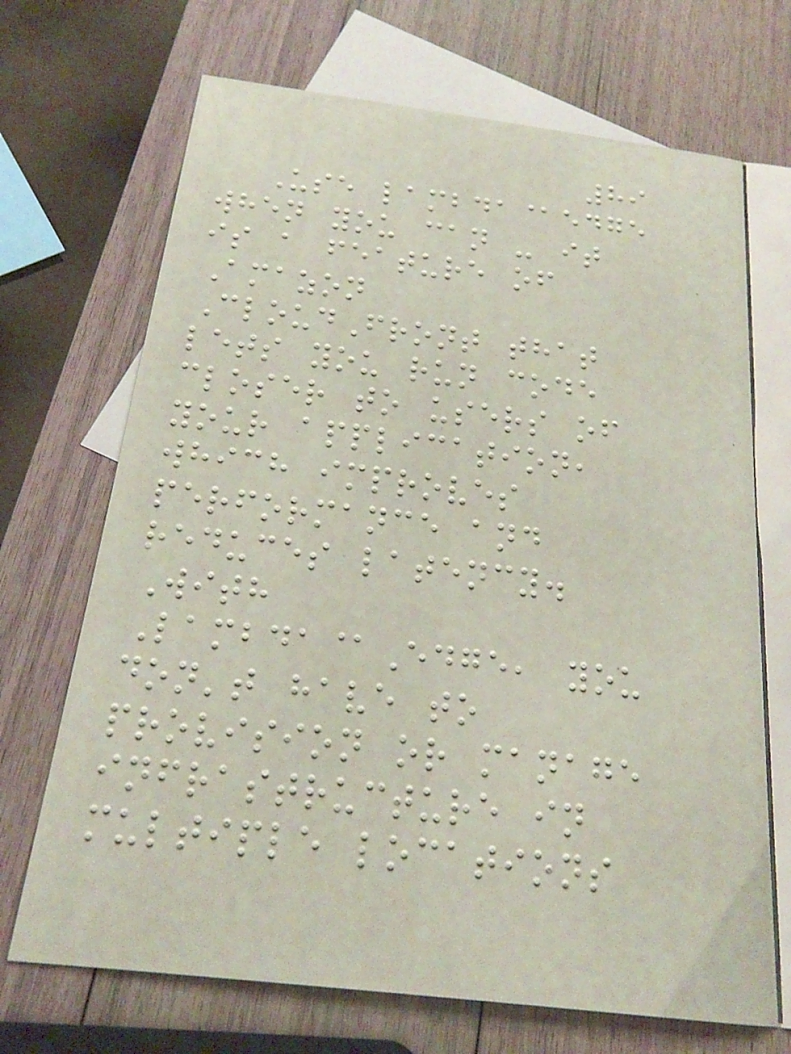89
Use lambda@edge
when you can - it
is a feature of
Amazon
CloudFront that
lets you run code
closer to users of
your application,
which improves
performance and
reduces latency.
With
Lambda@Edge, you
don't have to
provision or manage
infrastructure in
multiple locations
